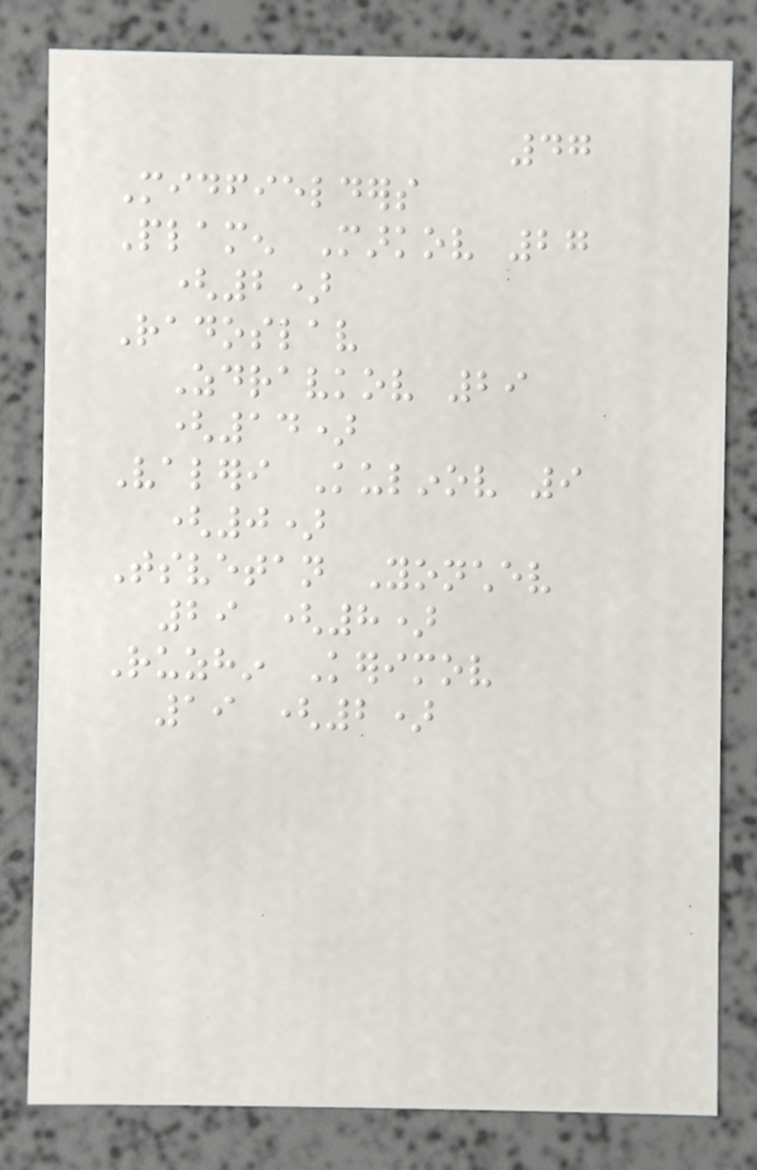47
Midfielders
Plamen Markov 27
(2)
Radoslav
Zdravkov 29
(14)
Valeri Kulinov 9
(0)
Tsvetan Yonchev
29 (8)
Ruzhin Kerimov
19 (2)
